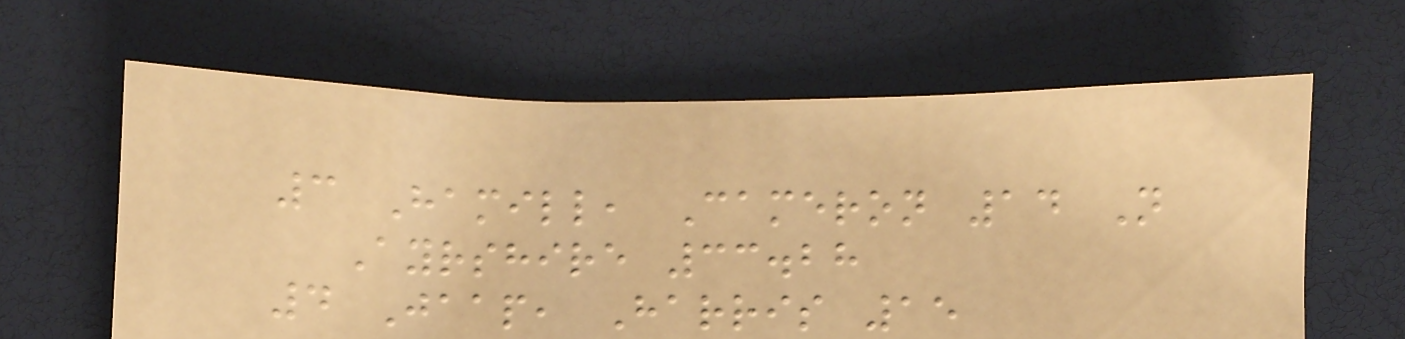3 Hamill, Cameron 14 N
Ayrshire 33.28
4 Jaap, Harris 15
